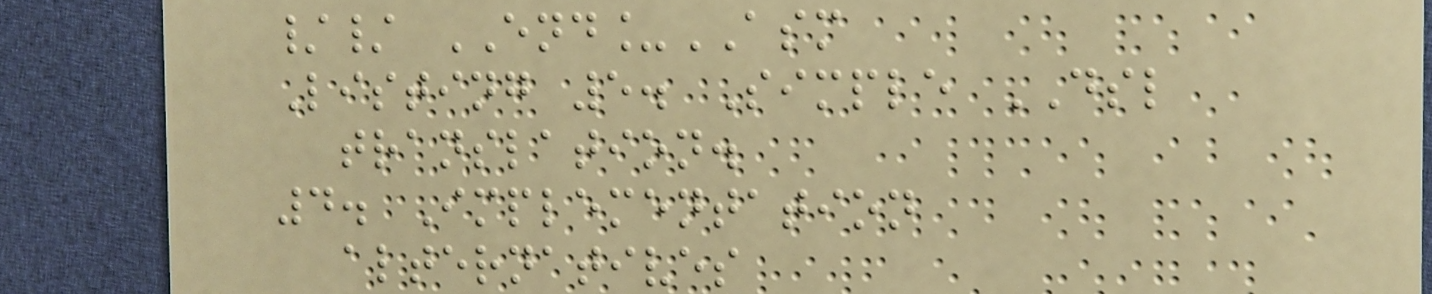// END_ASM
Listing 5. Simple DSL
translation.
4. Implementation
alternatives
